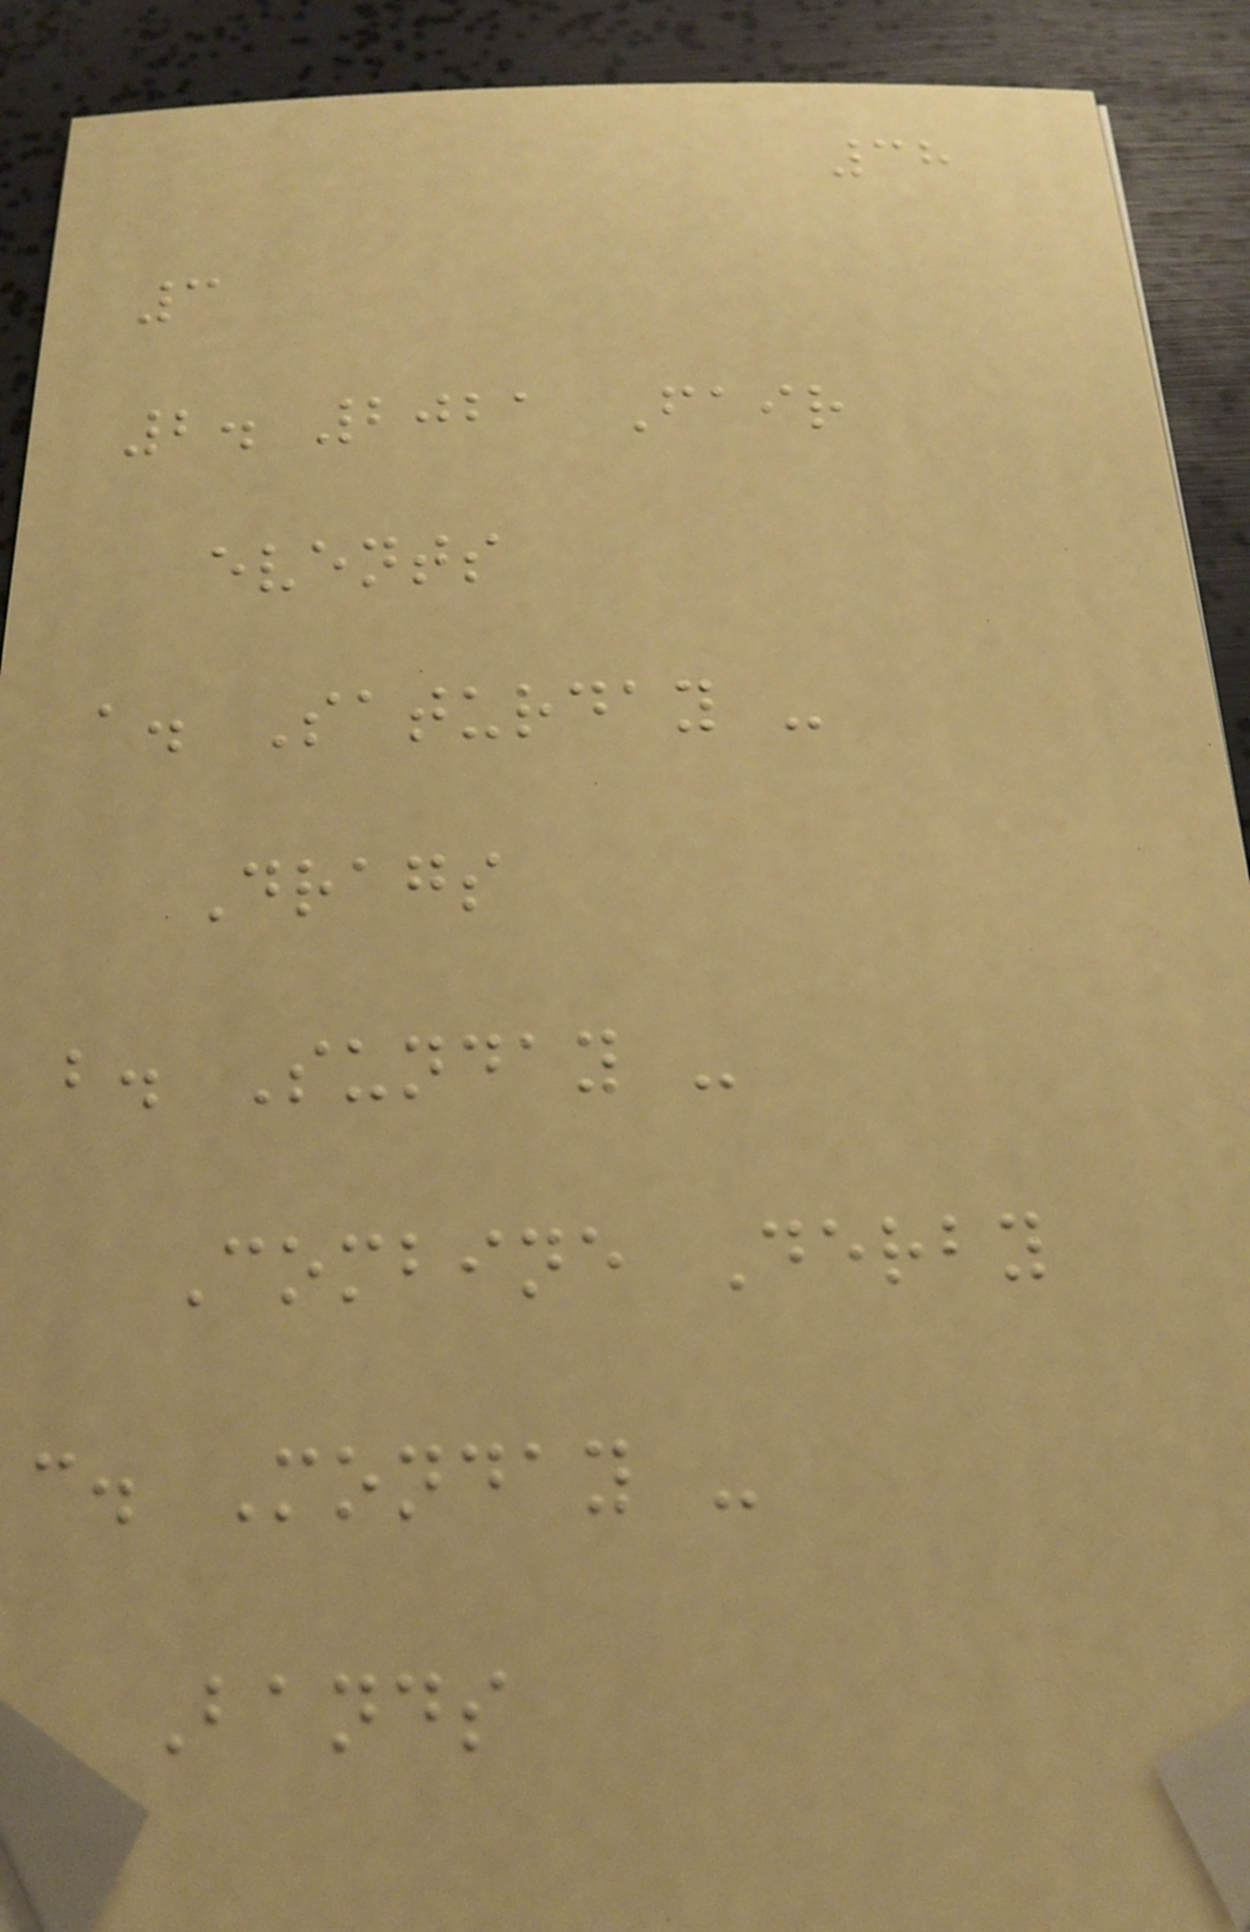38
3
2. 2021 Fair
events
a. Saturday -
Drags
b. Sunday -
Combine Derby
c. Monday -
Bands
